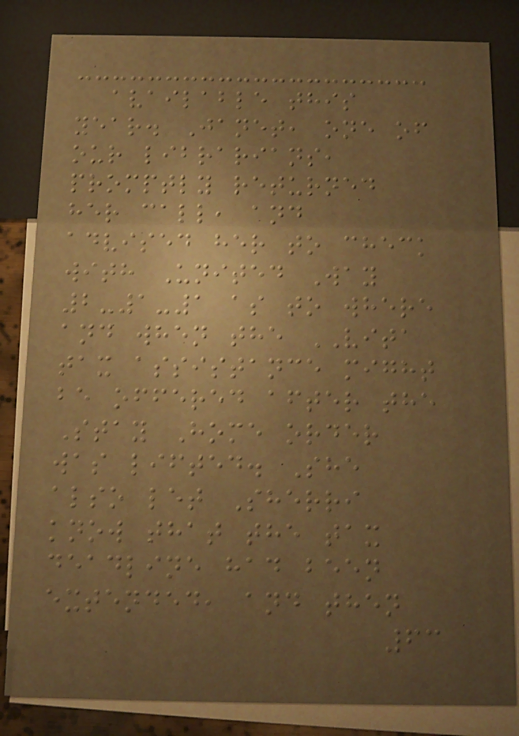available this
year. Janet, one of
our librarians,
promptly returned
her call, and
advised her to check
with United Way
2-1-1 as to where
and when the VITA
tax assistance might
be offered after the
Stay Home order
was lifted. She
also let Sherri
know that the tax
deadline had been
extended, and then
63
